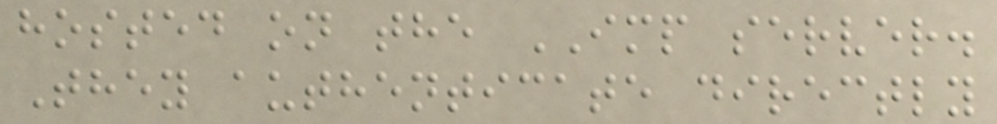hosted on the IMP server.
They authenticate directly
